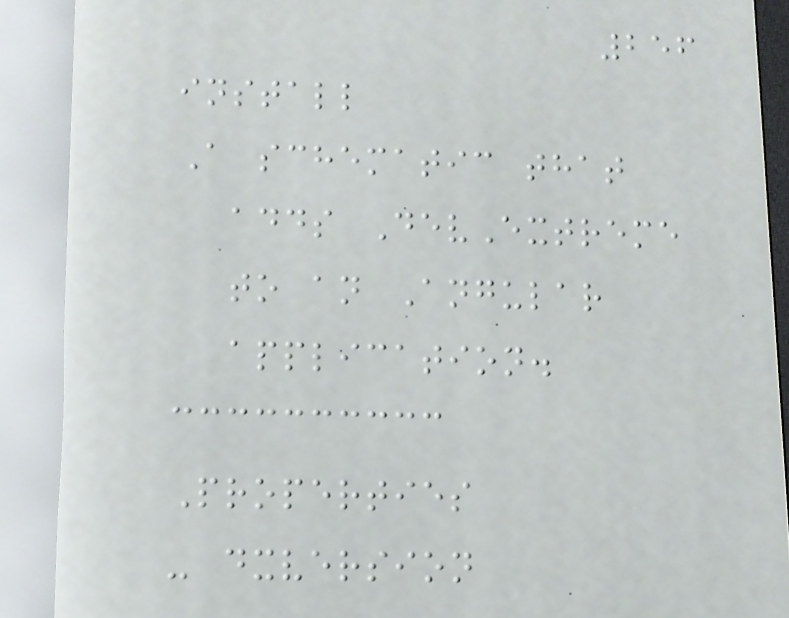256
install
A schematic that
adds DevExtreme
to an Angular
application.
Properties
- dxversion
